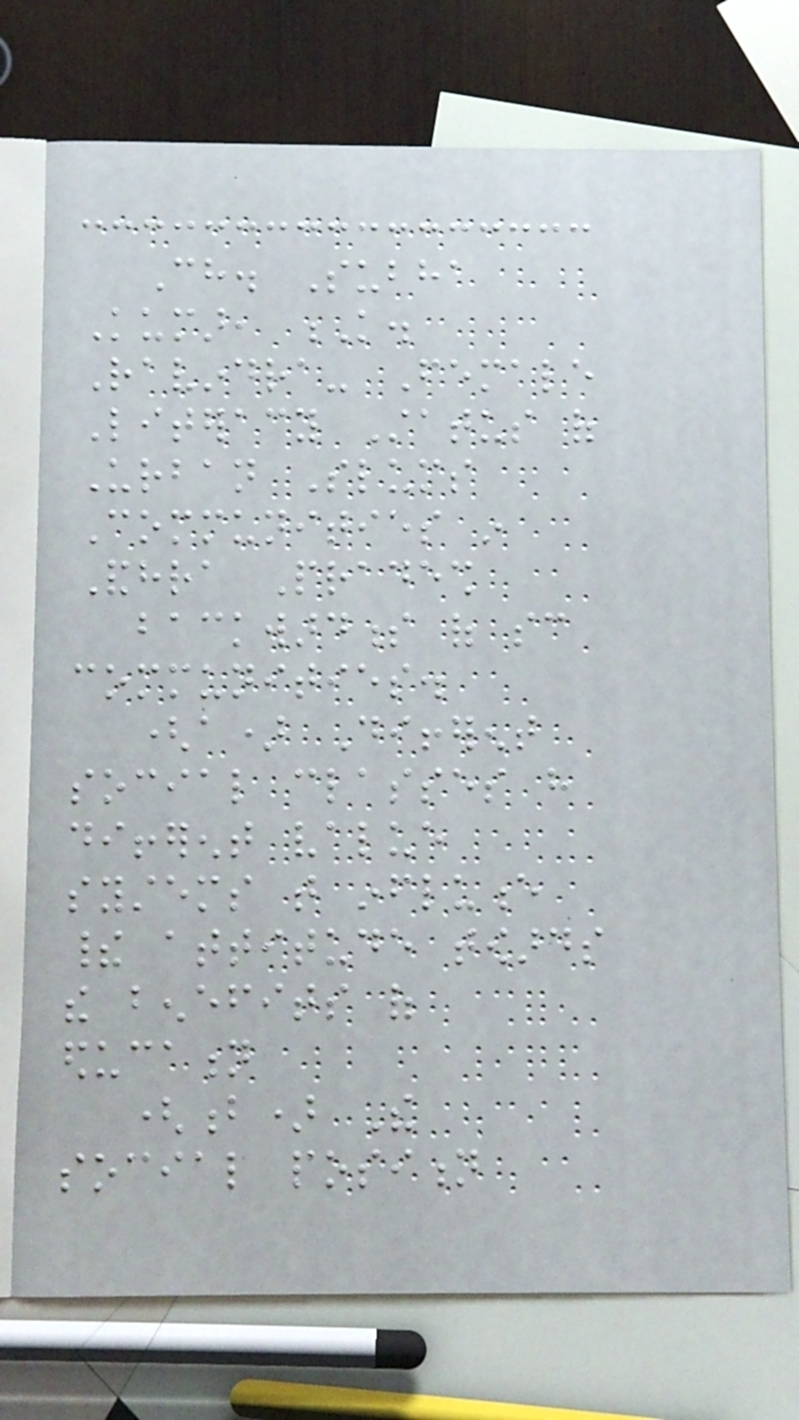Ch. Subha
Kumar, K.
Ravindra- Female
Literacy Status of
Urban Slums
Communities in
Andhra Pradesh
backwardness of sc
communities.
(a) Different
social classes have
different value
systems that influence
their attitude towards
the benefits of
education
(b) The
social position
